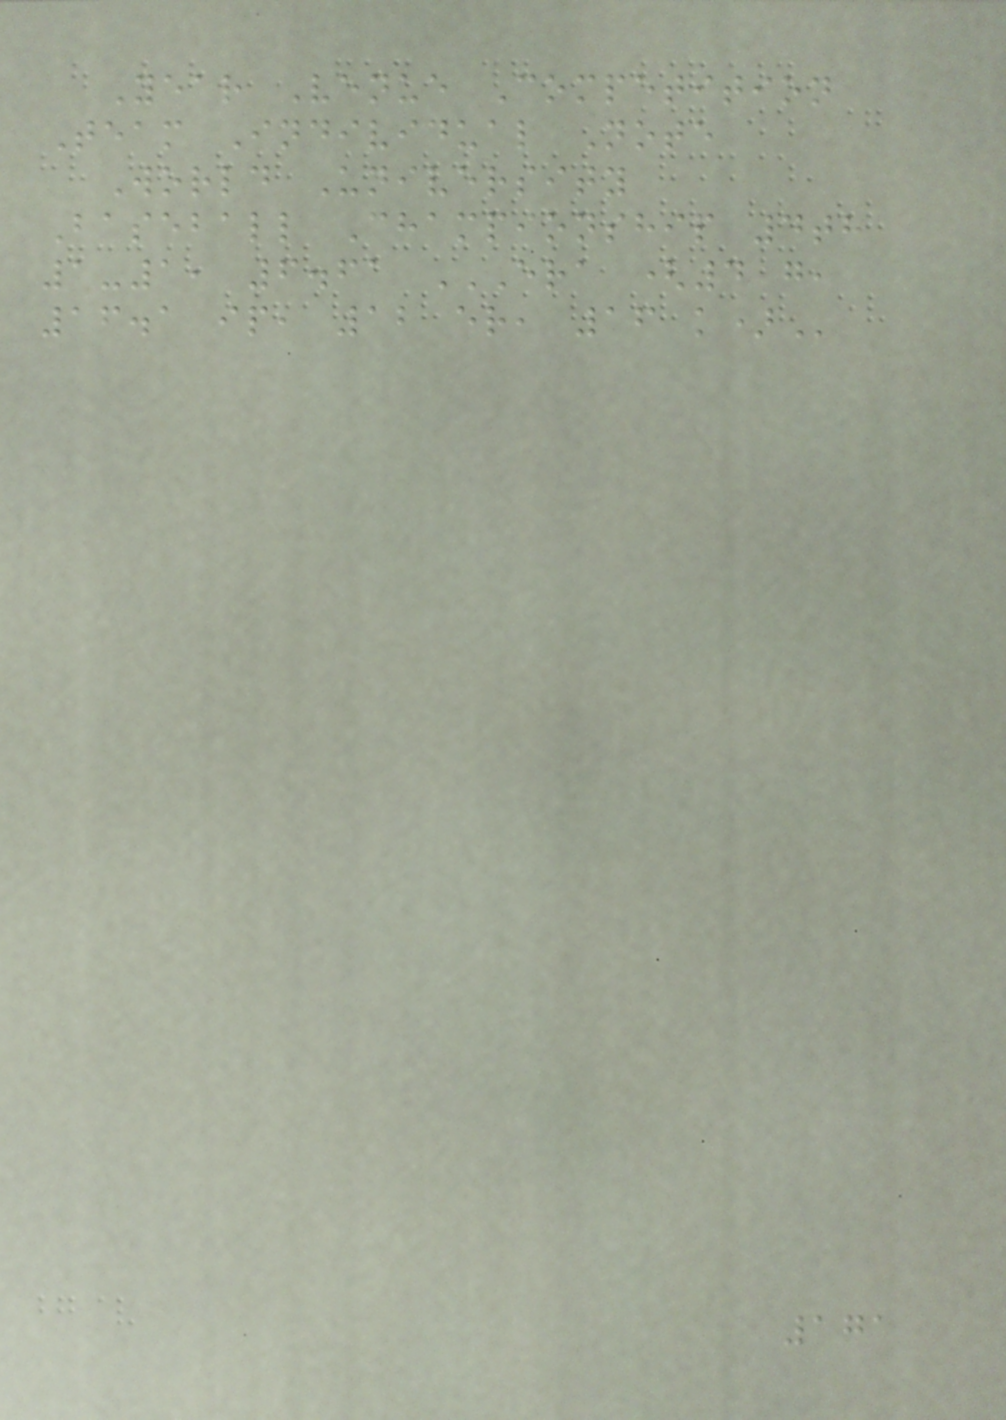Year Venue Competition
Team Individual Note
World University
Baseball Championship 4th
1-1, 6.61 ERA (4 G,
16.1 IP, 12 ER, 16 K)
171
